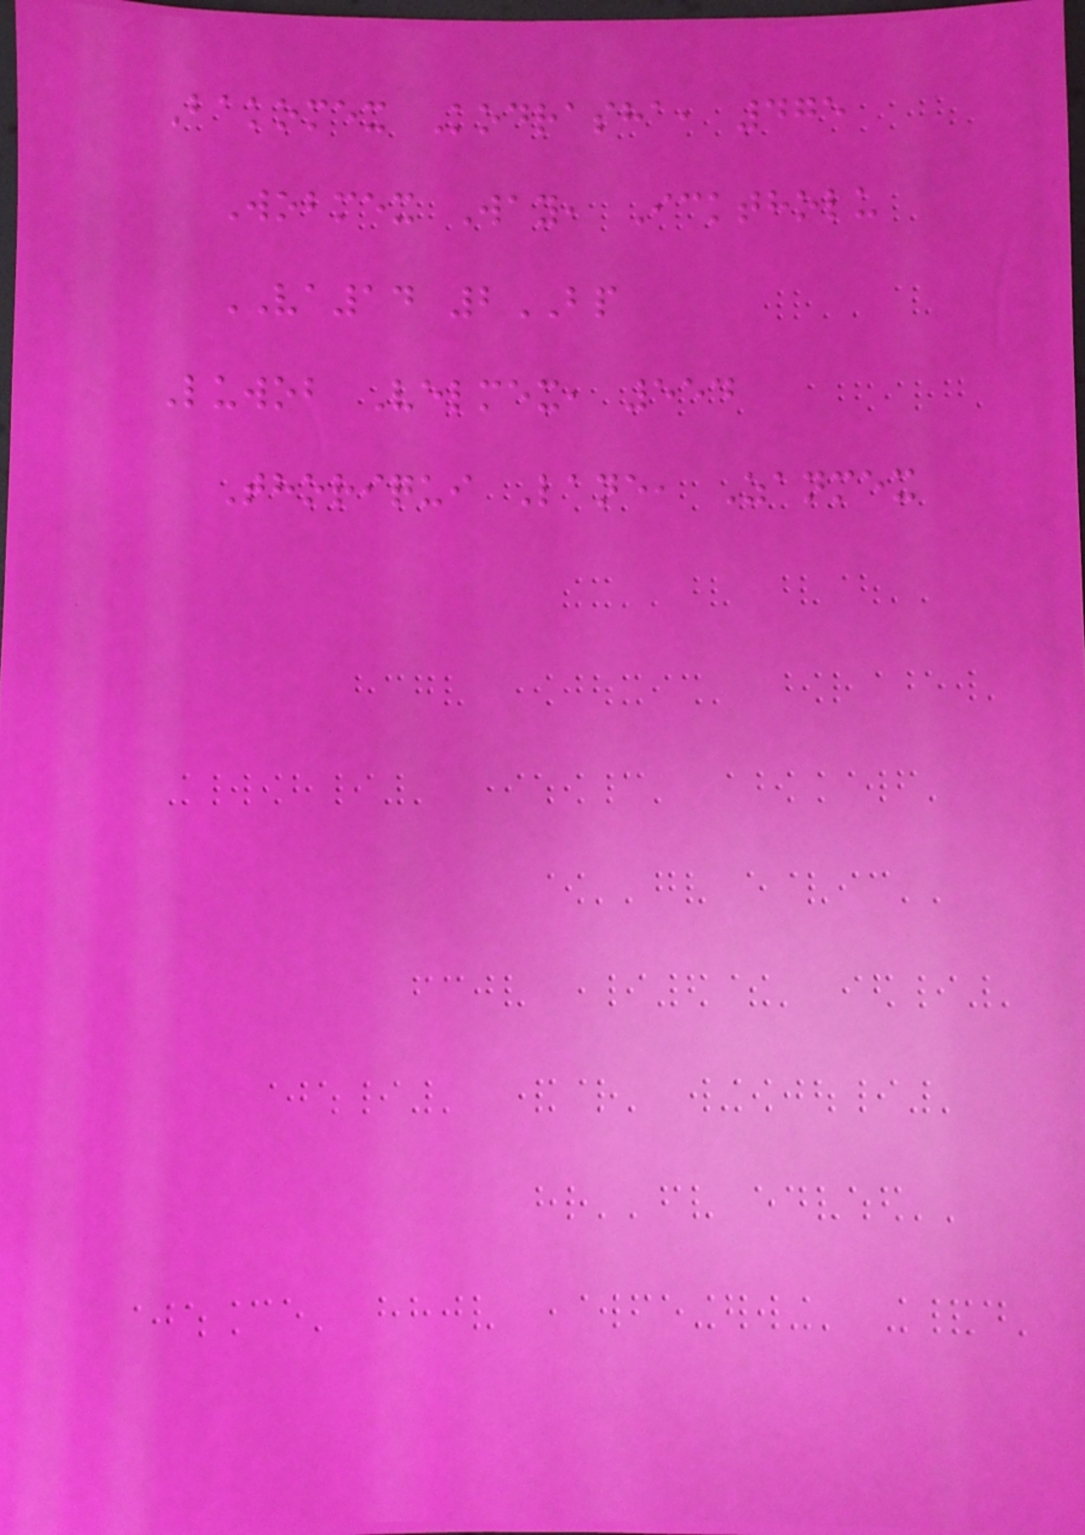Bakomex Kodrasha, 475
Wobmex Way, Icktholu
VA14 2BP
Luwob Velmex, 554
Thoriqui Lane, Zanmex
